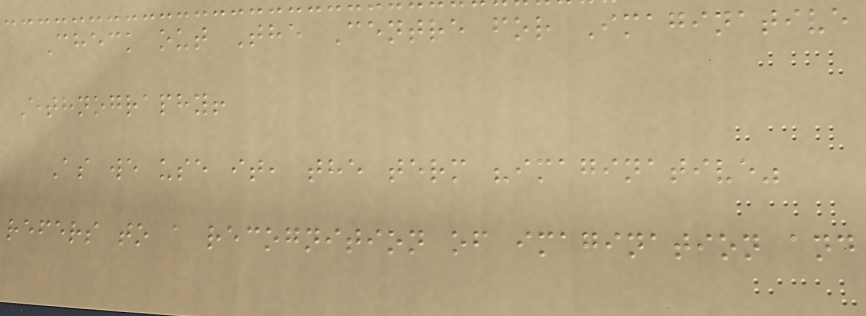Check out The Centre for Imaginative
Ethnography!
As we use it, the term "imaginative"
refers to a recognition of imagination and
